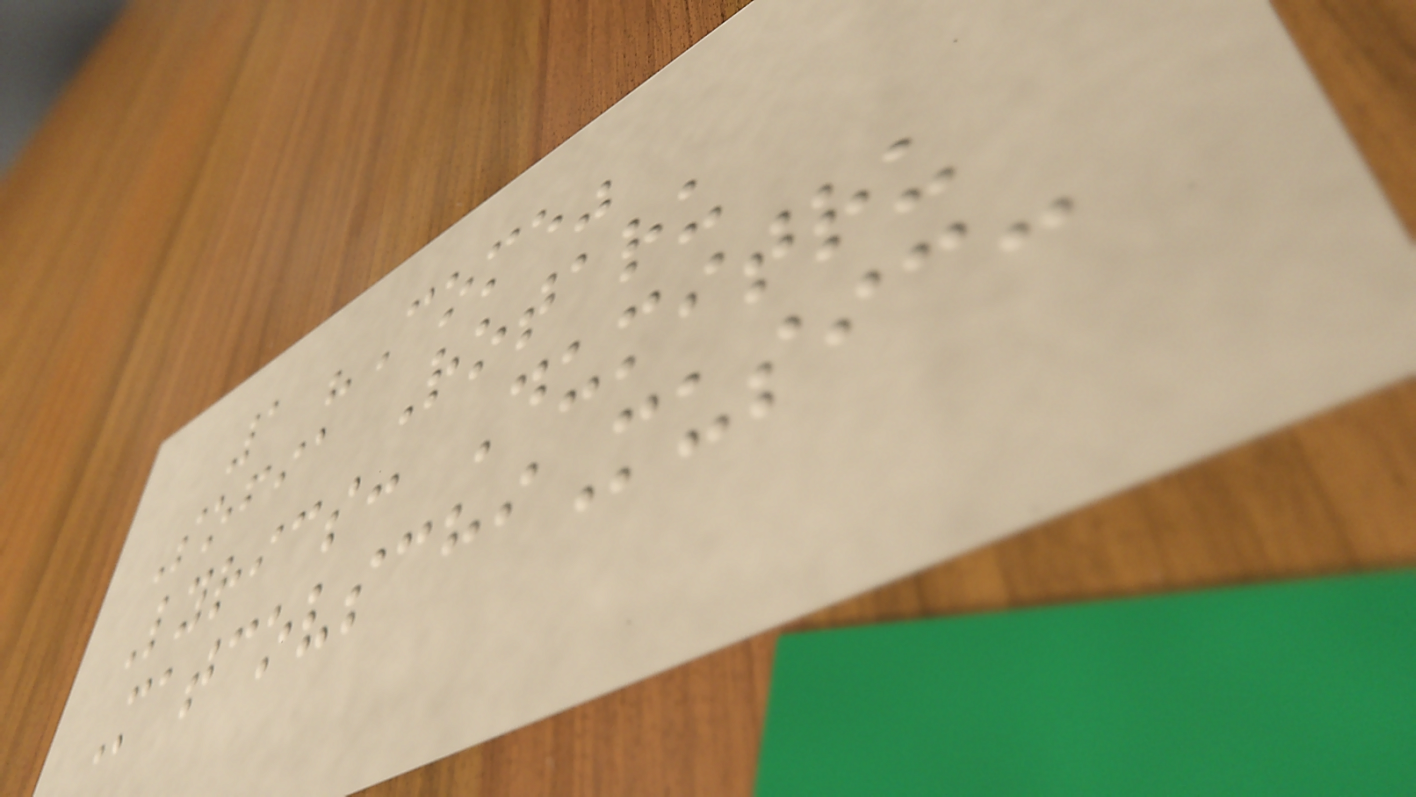1 "Come"
Sofia Rotaru
Lyrics: Dumitru
MatcovschiMusic:
